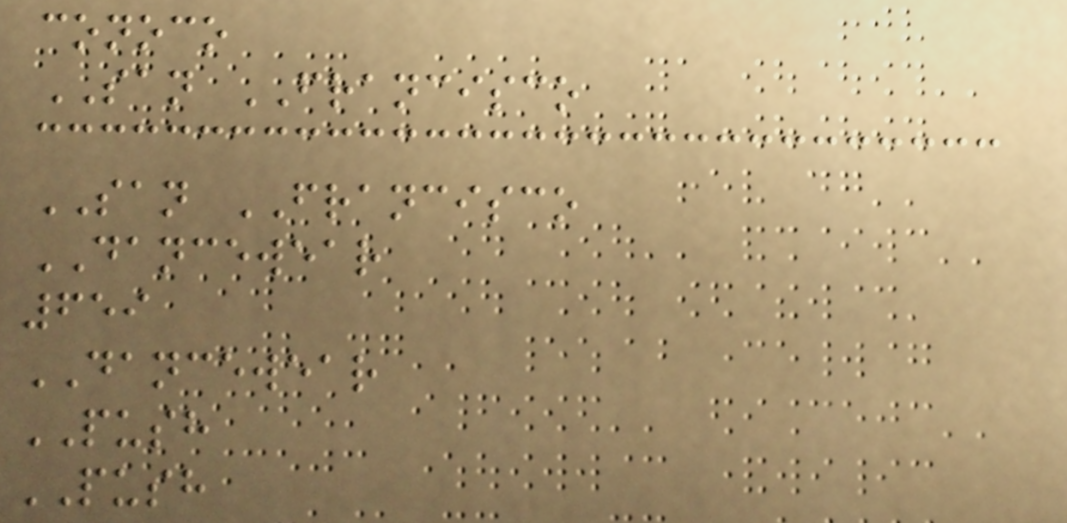conoco
SAN FRANCISCO
SAN FRANCISCO
DANCEWEAR
659
DANCEWEAR
PUSH
PUSH
